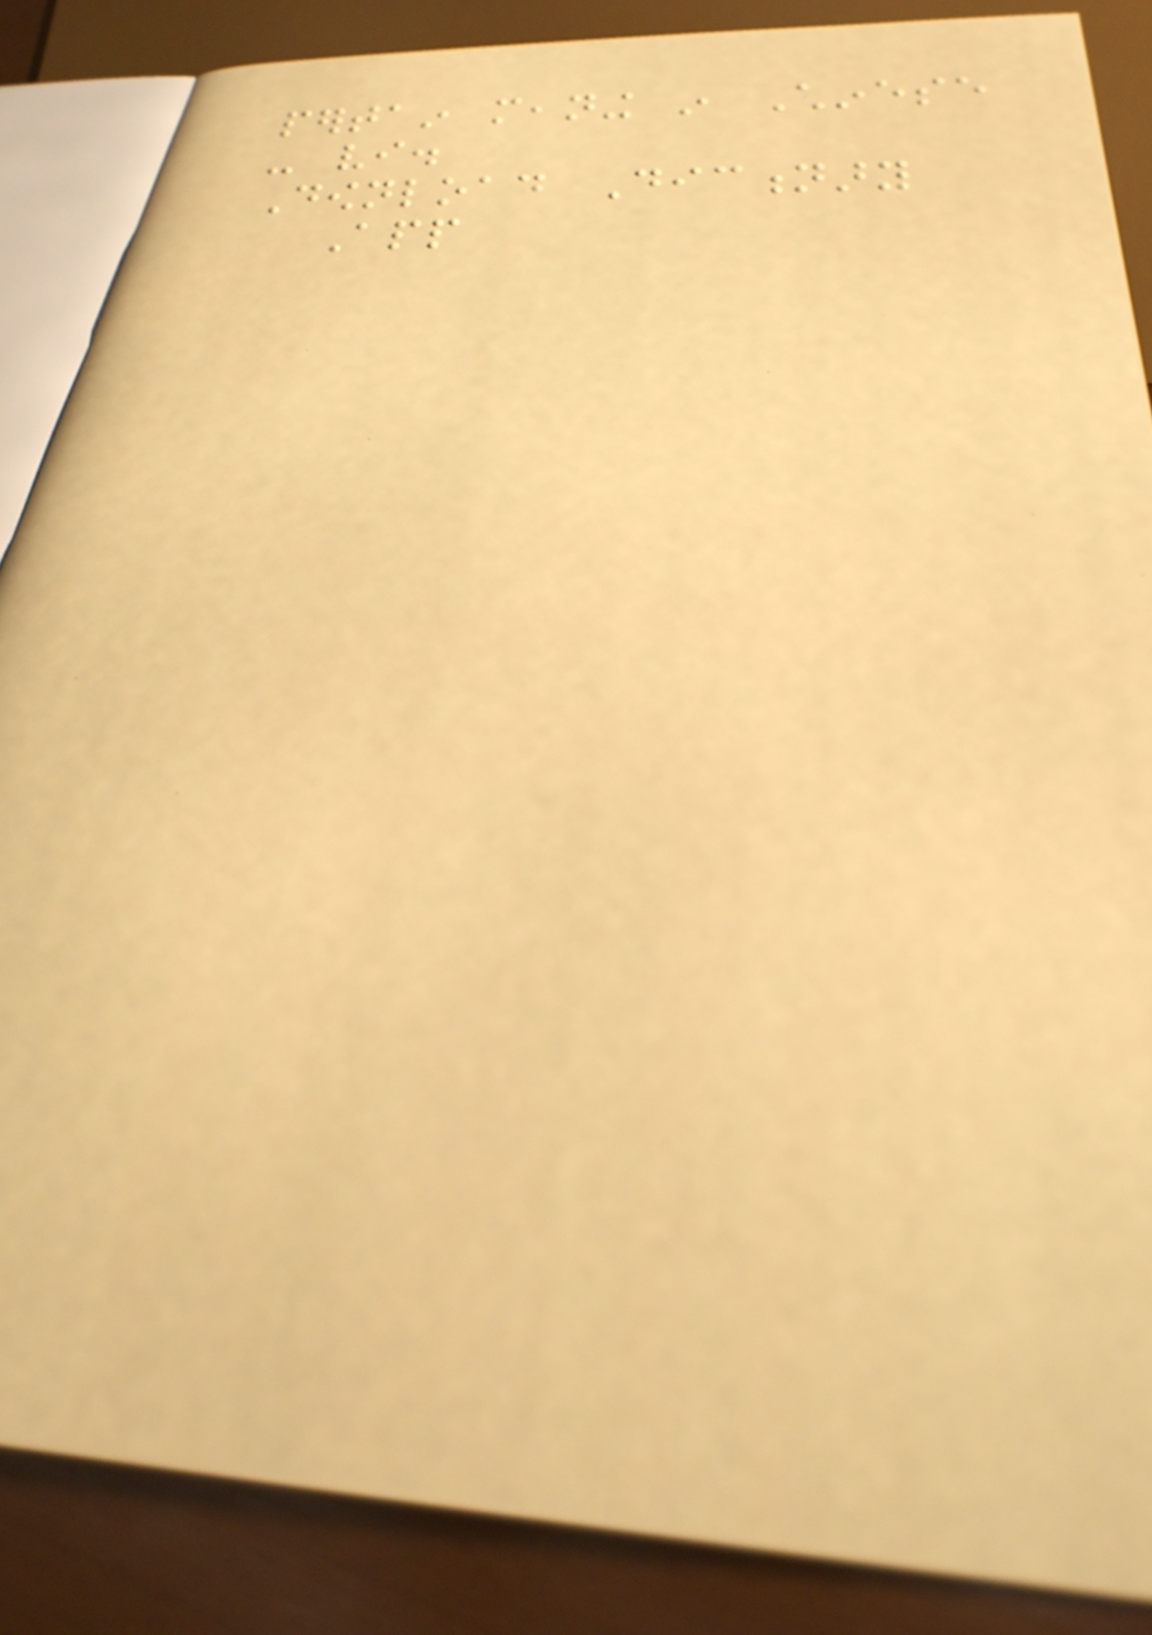pertain meaning in Chinese
- vi.
Download Dictionary
App
